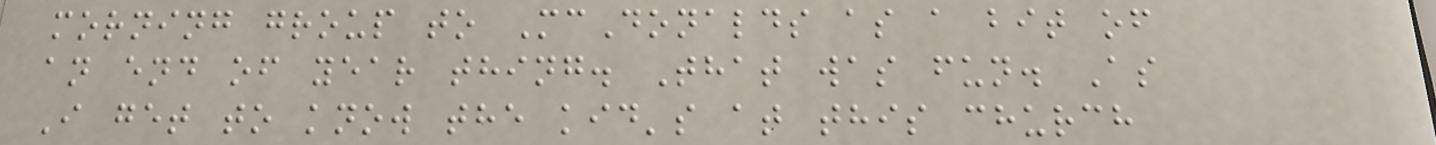morning group to McDonalds as a bit of
an end of year thing. That was fun. As
I get to know the kid's at this church
